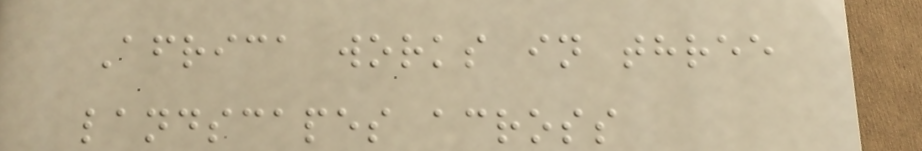Africa works in three
landscapes across
